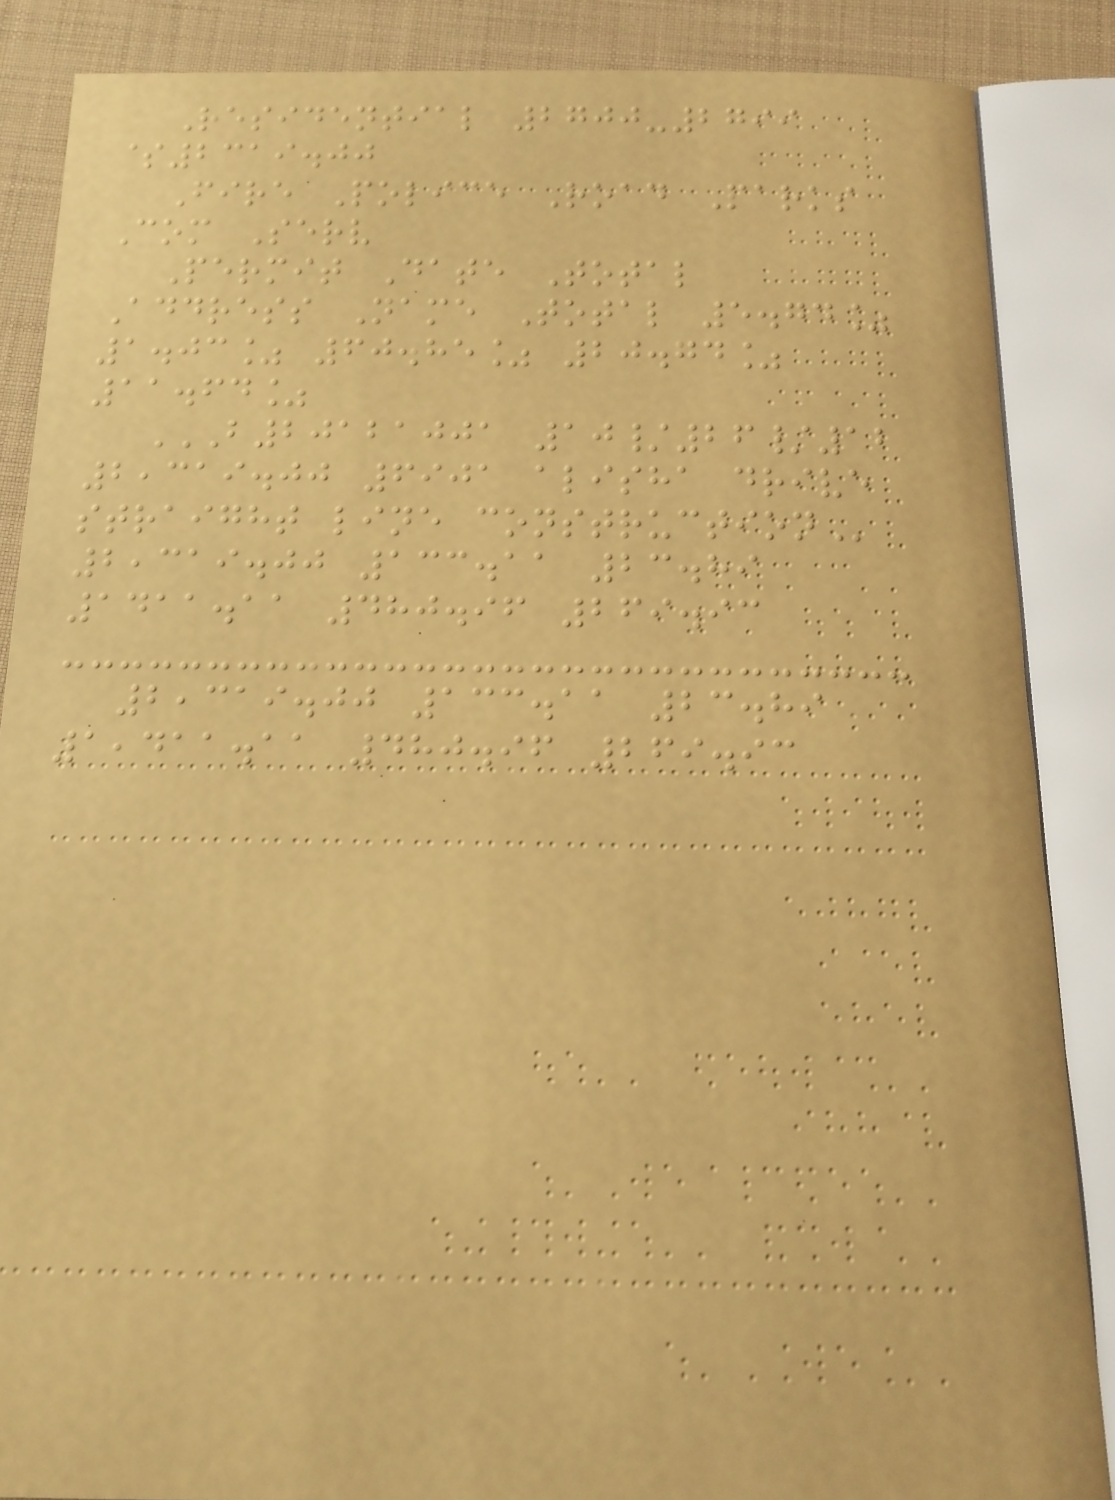Residential 2700-2799
$2319.00
Fire Police Road Parks
Com Serv
Permit Date Total
Address Name Total 5.74%
1.03% 60.85% 20.74%
11.64%
B20121001 10/26/12
2,319.00 6901 ALISHA DRIVE
STRAIGHT LINE CONSTRUCTION
2,319.00 133.11 23.89
1411.11 480.96 269.93
2,319.00 133.11 23.89
1,411.11 480.96 269.93
